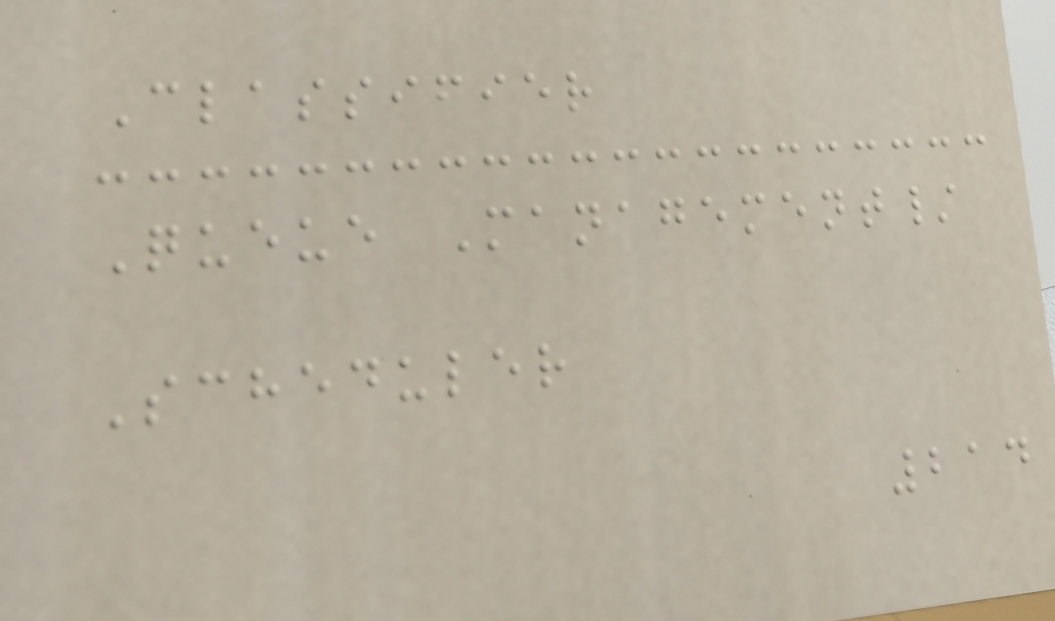Classifier
Queue Management/
Scheduler
214
